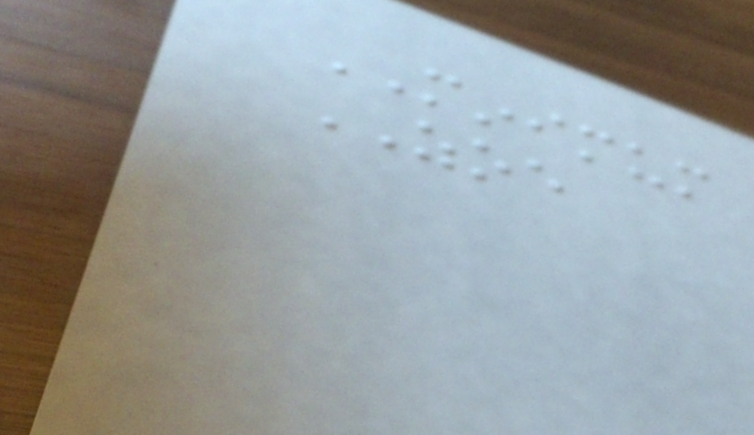MINIMUM
ZOE
